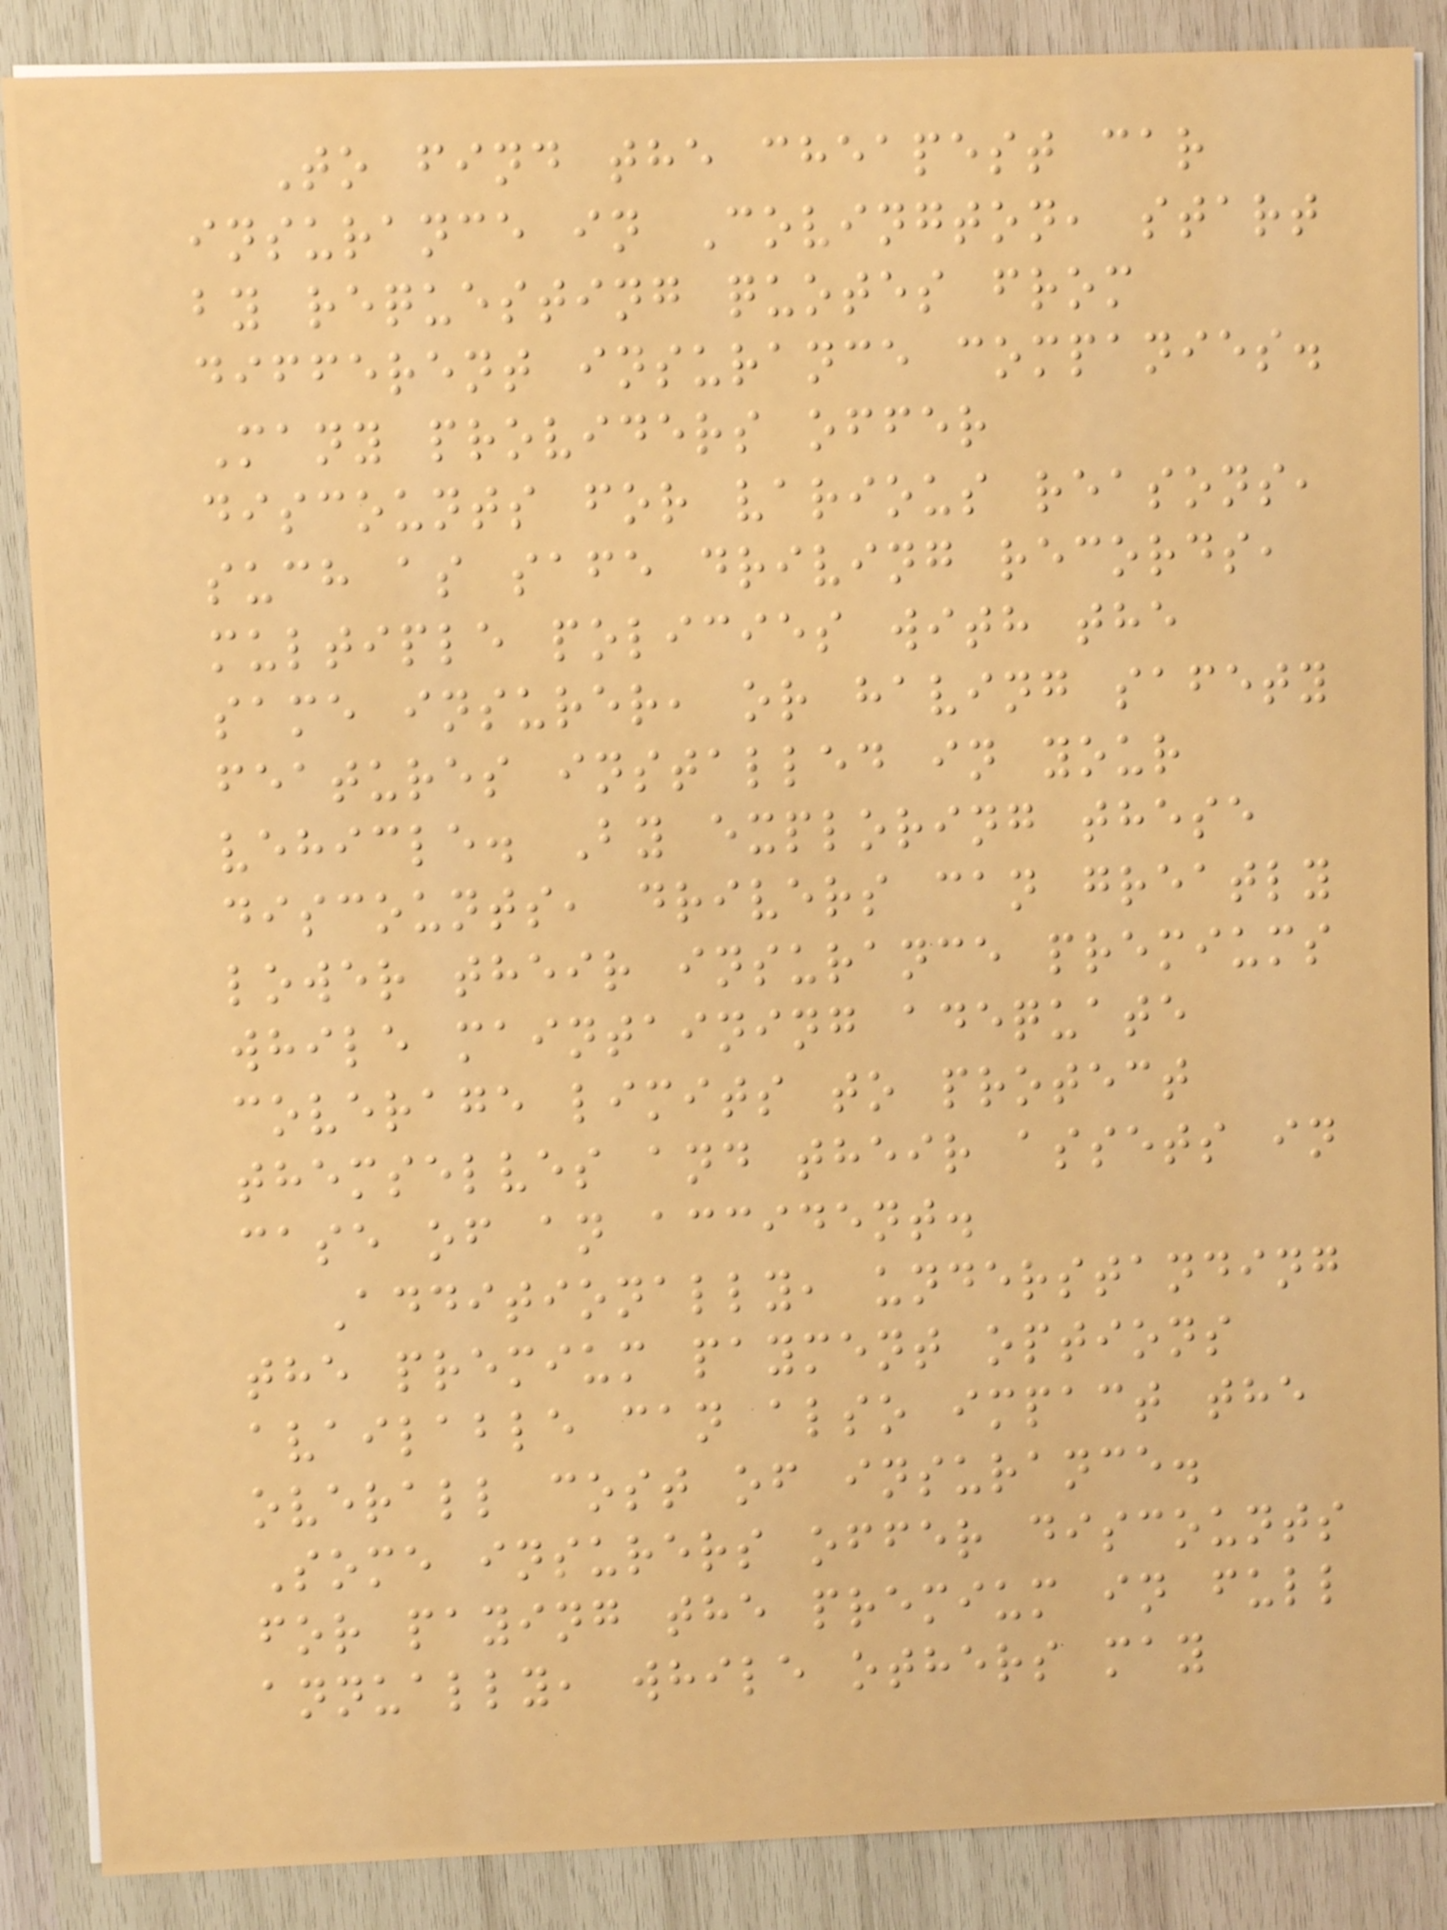To find the cheapest car
insurance in Covington, start
by requesting quotes from
different insurance companies.
Many providers offer
discounts for various reasons,
such as safe driving records,
multiple policies with the
same insurer, or having safety
features installed in your
vehicle. By exploring these
discounts, drivers can greatly
lower their insurance premiums
while maintaining adequate
coverage limits to protect
themselves and their assets in
case of an accident.
Additionally, understanding
the premium payment options
available can also impact the
overall cost of insurance.
Some insurers offer discounts
for paying the premium in full
annually, while others may
